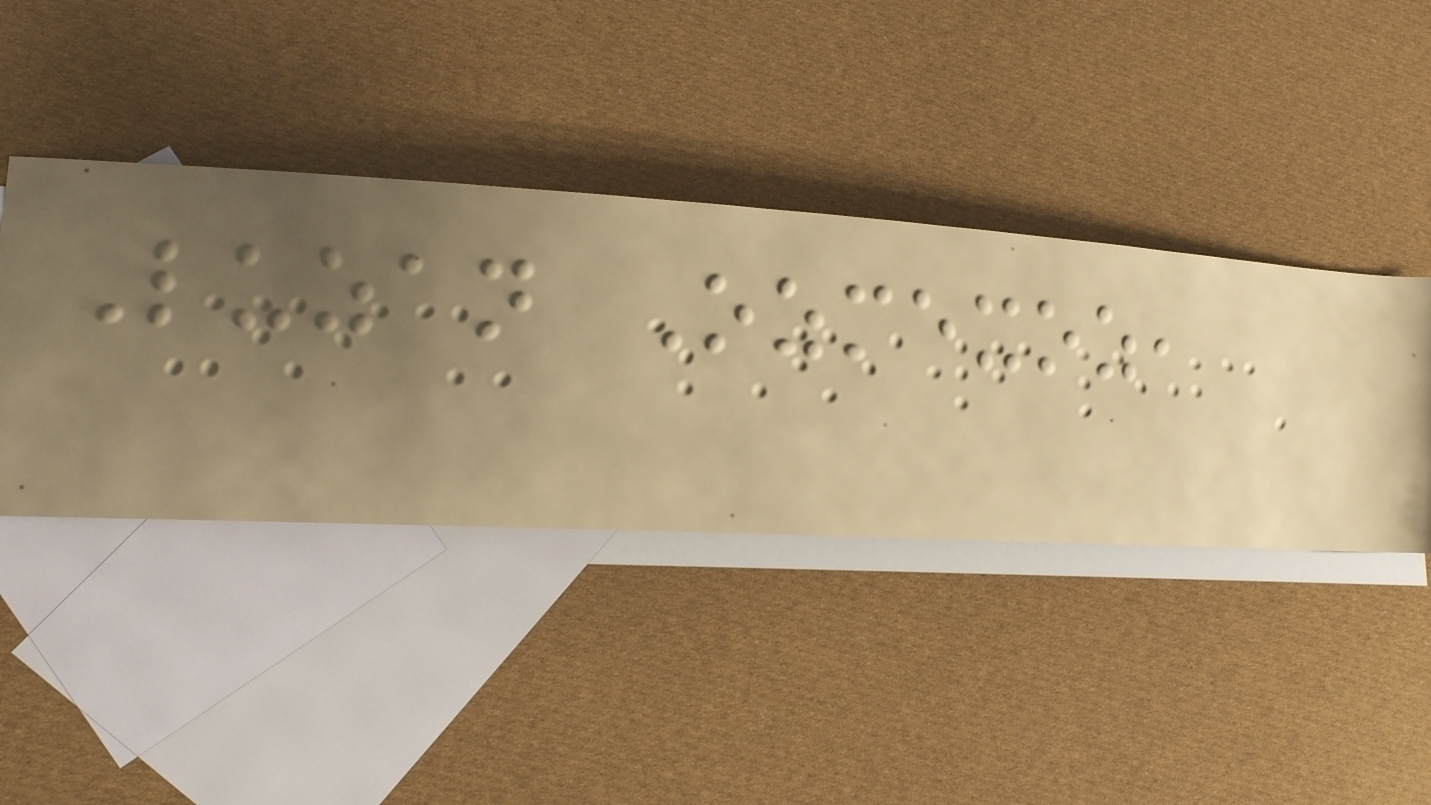Luzan Ozmexoz,
